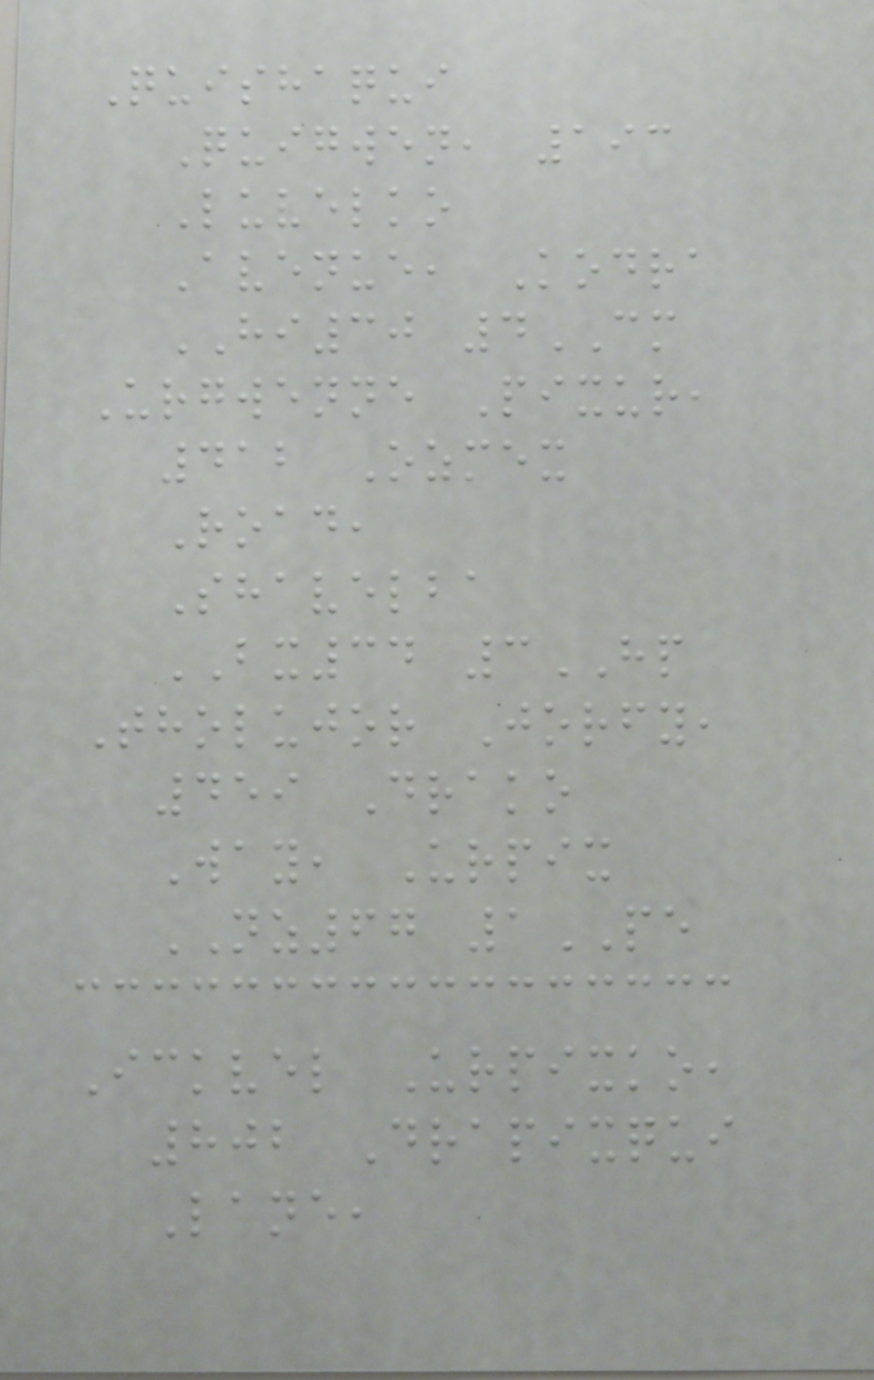Quishaqui
Quigwen, 193
Luvelko
Avenue, Kodra
HI30 4CM
Urgwenne Pixur,
412 Ozmex
Road,
Shavelba
BX34 3HP
Tholujor Jorfy,
459 Drako
Way, Urpix
NZ67 1PE
Ickvel Urpixko,
802 Drapixqui
Lane,
